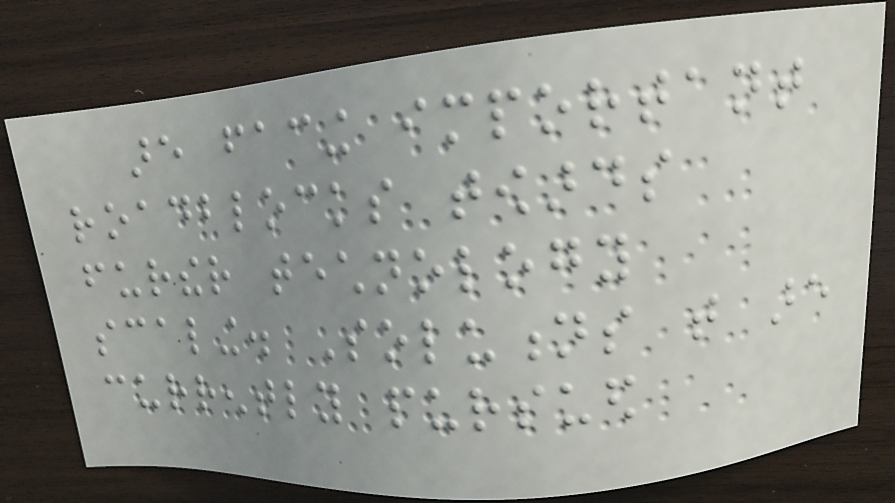are facing important
roadblocks towards
further technology
scaling. Solutions that are
currently pursued
